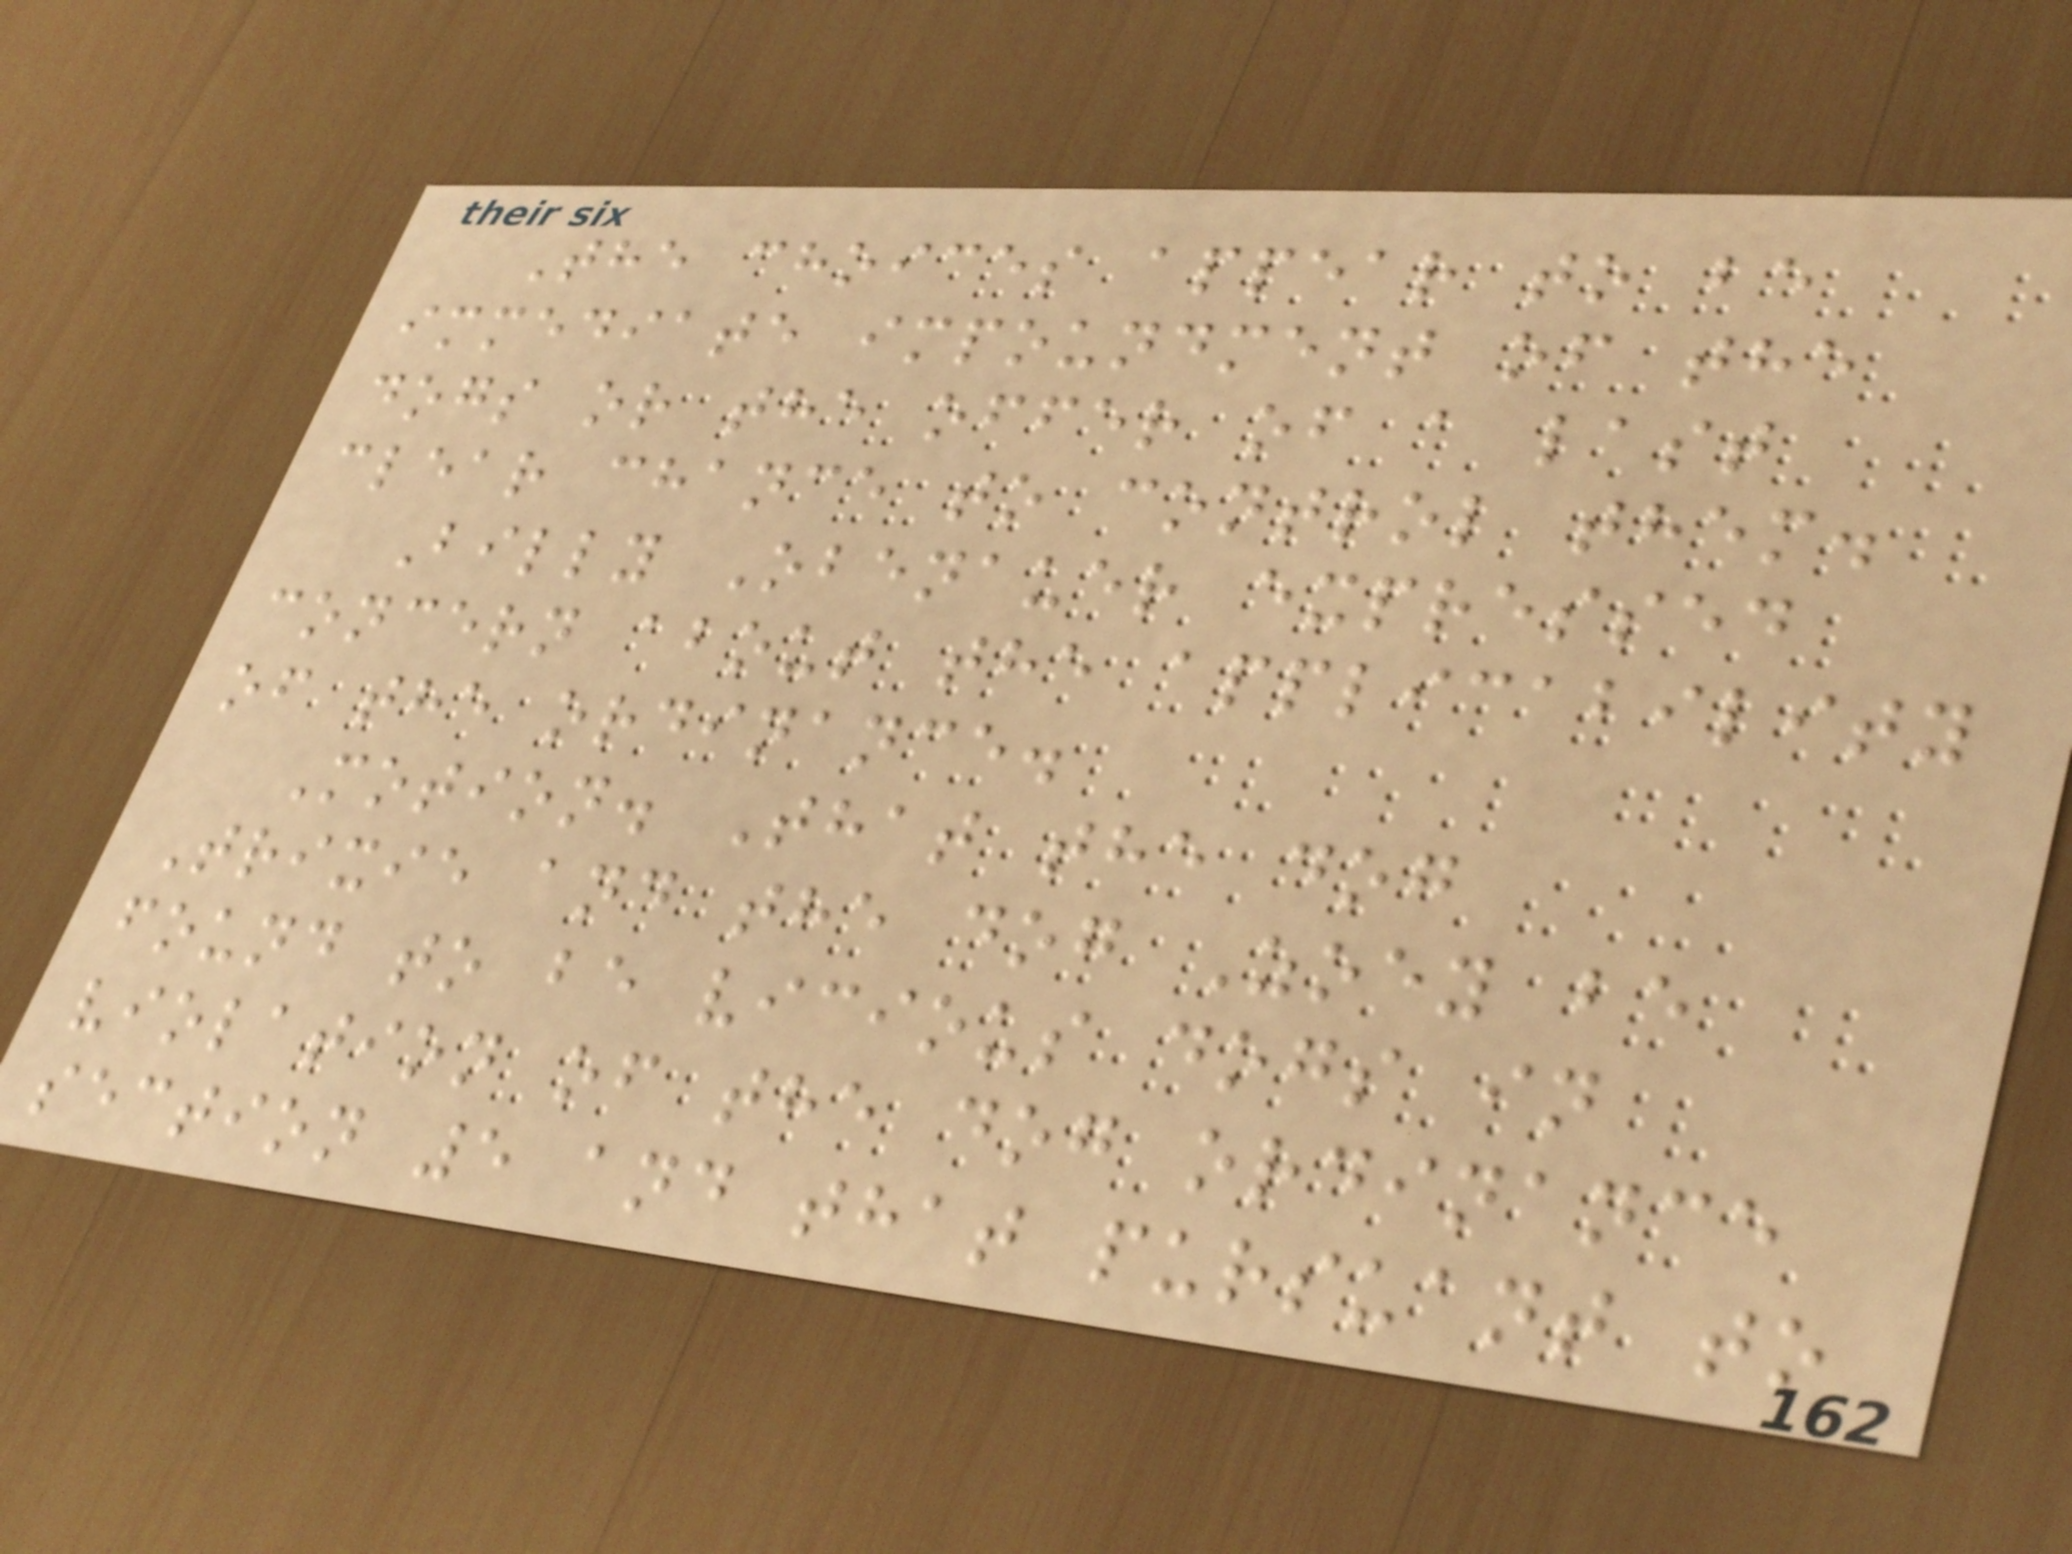The choices appear to be
immediate impoundment of the
dogs or the offer of a last
clear chance to control them.
Billy Obenauer expressed
concern about the applicability
of the ordinance.
Motion. That the dog
Trixie and the dog Zoey be
found to be vicious dogs in
violation of the dog ordinance
section 5 and that pursuant to
